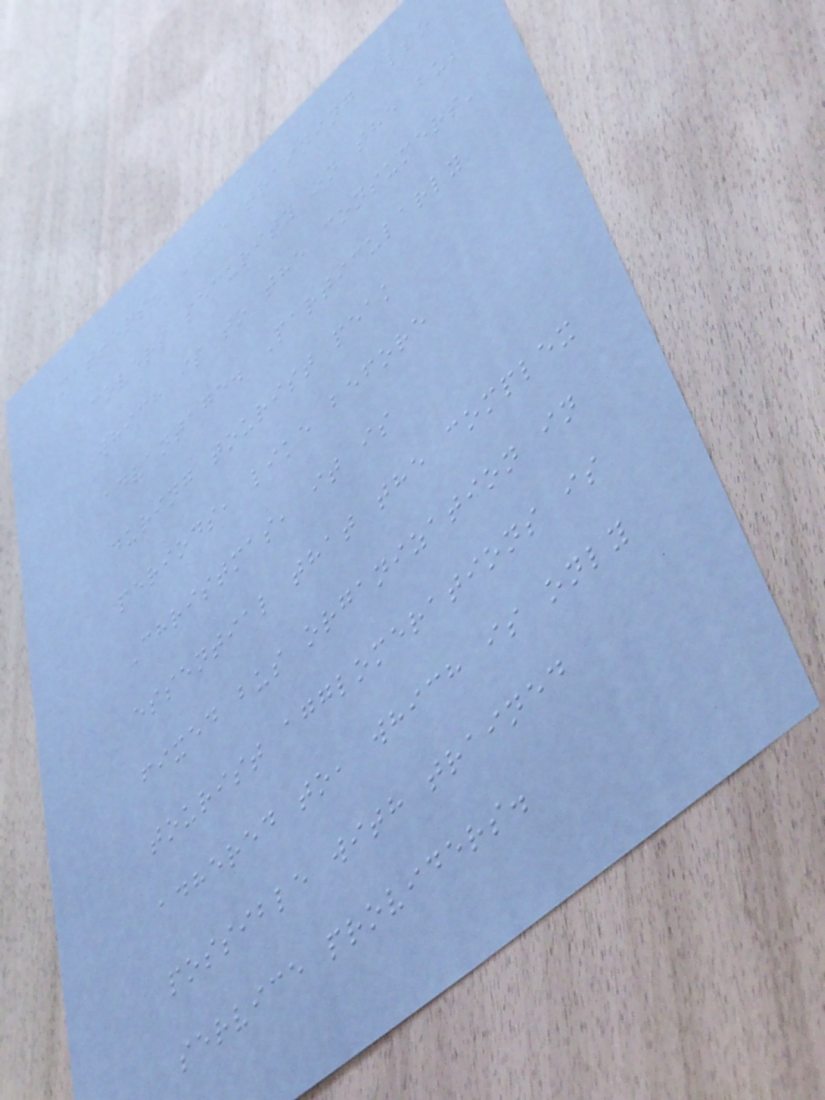matters. The training also
covers security on the bus
which is to the consumers'
advantage. Particularly
during tourist peak
periods, like before
Christmas, it is
essential that the complex
fixed bus organization in
tourist agglomerations is
adhered to, which is only
possible with trained
service providers.
